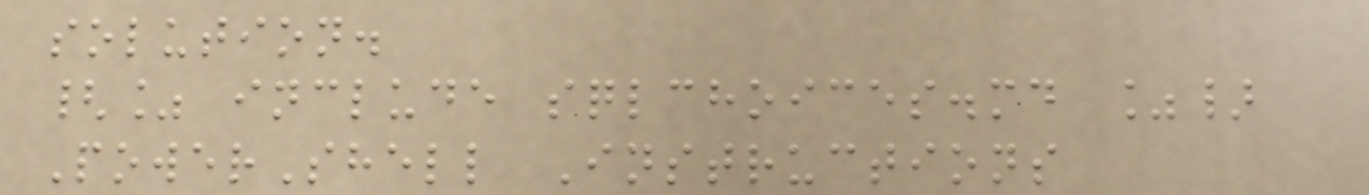solution.
{% include sqlchoices.md %}
PowerShell Instructions
